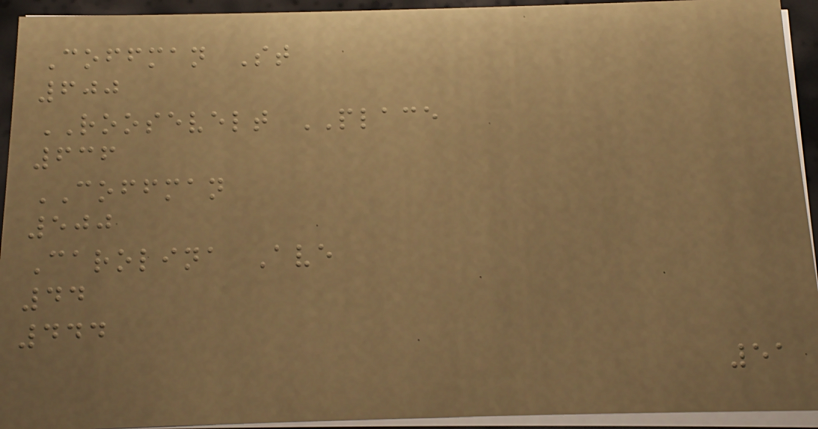Coffman St
600
ROOSEVELT PLACE
636
COFFMAN
500
Carolina Ave
44
444
51
